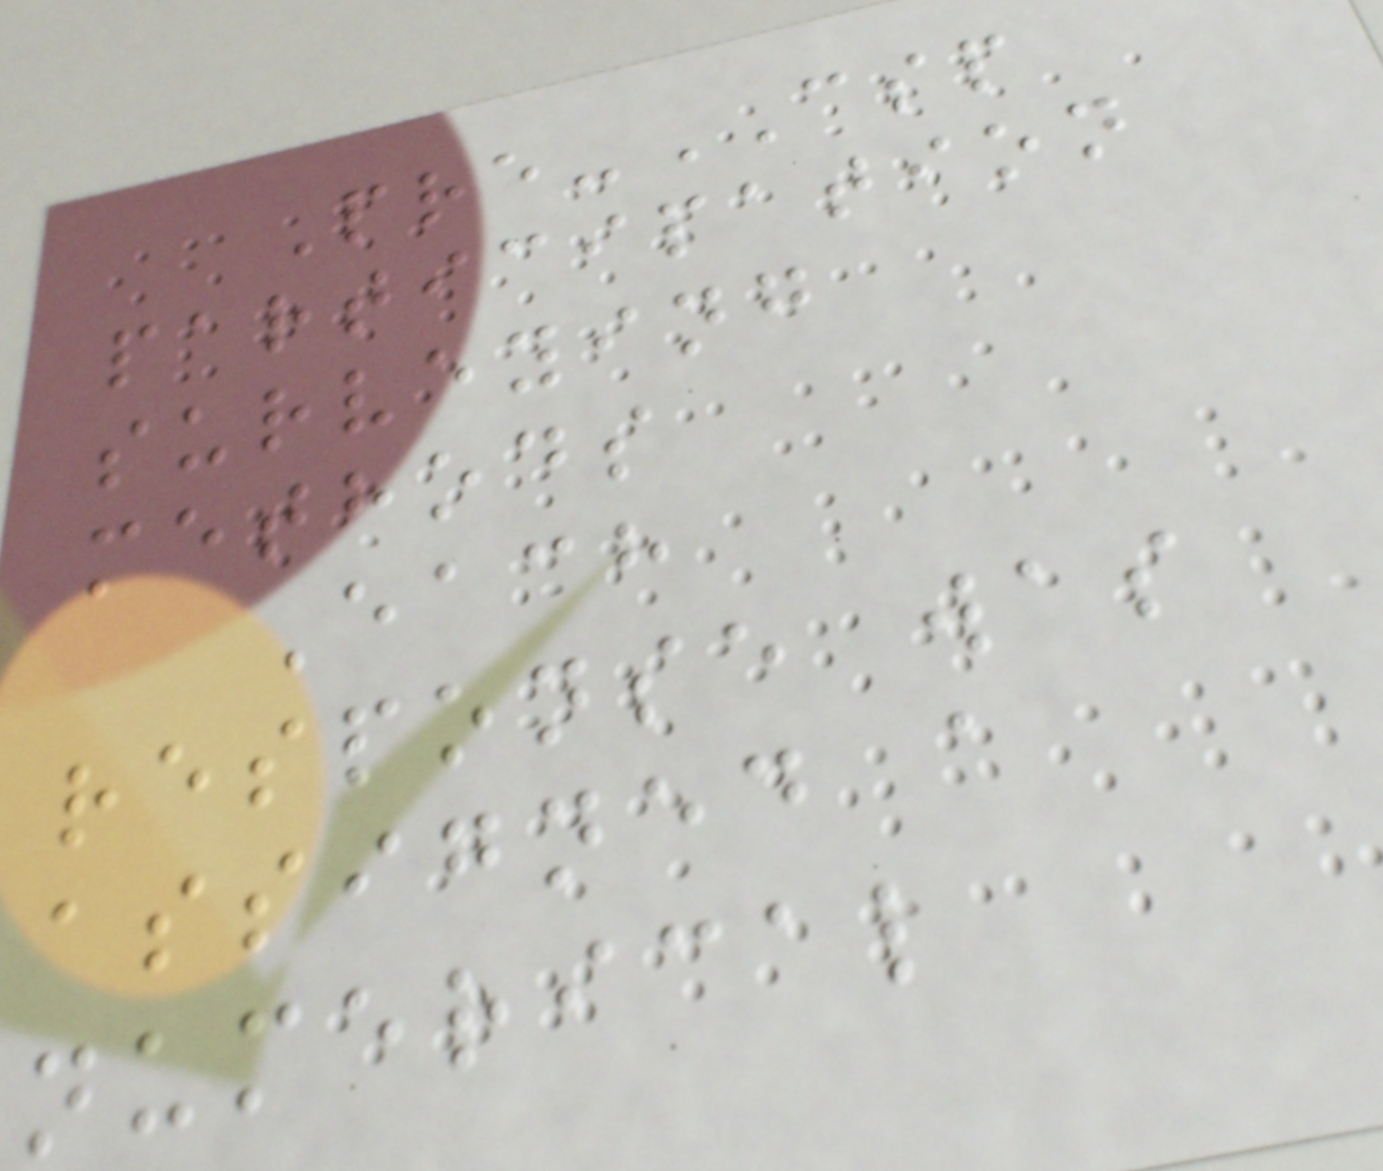Pre-CSP
participation
surveying
methods
Each
response was
assigned a
numerical
